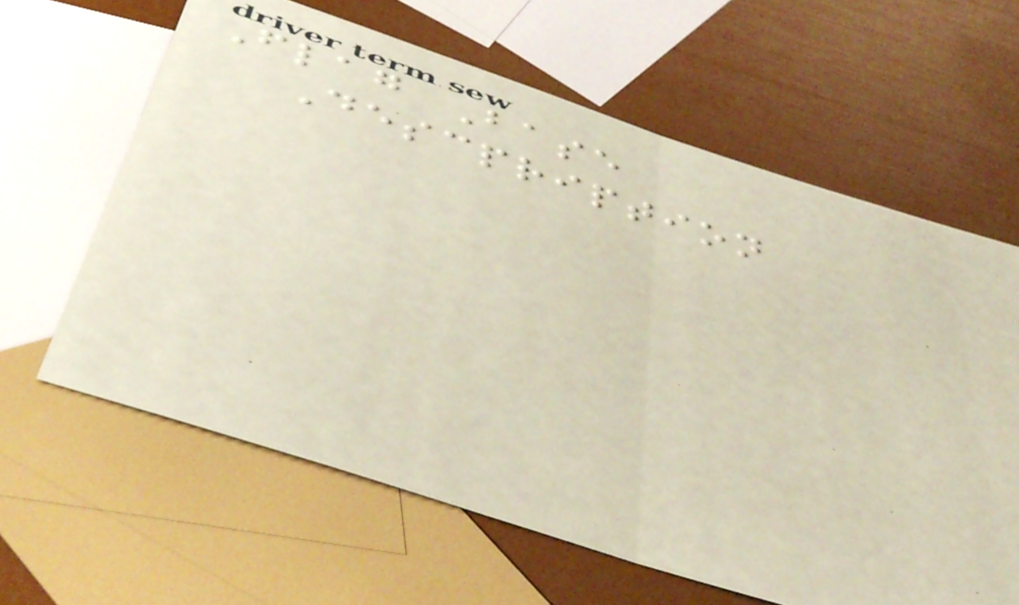Flag Base
Descpription
